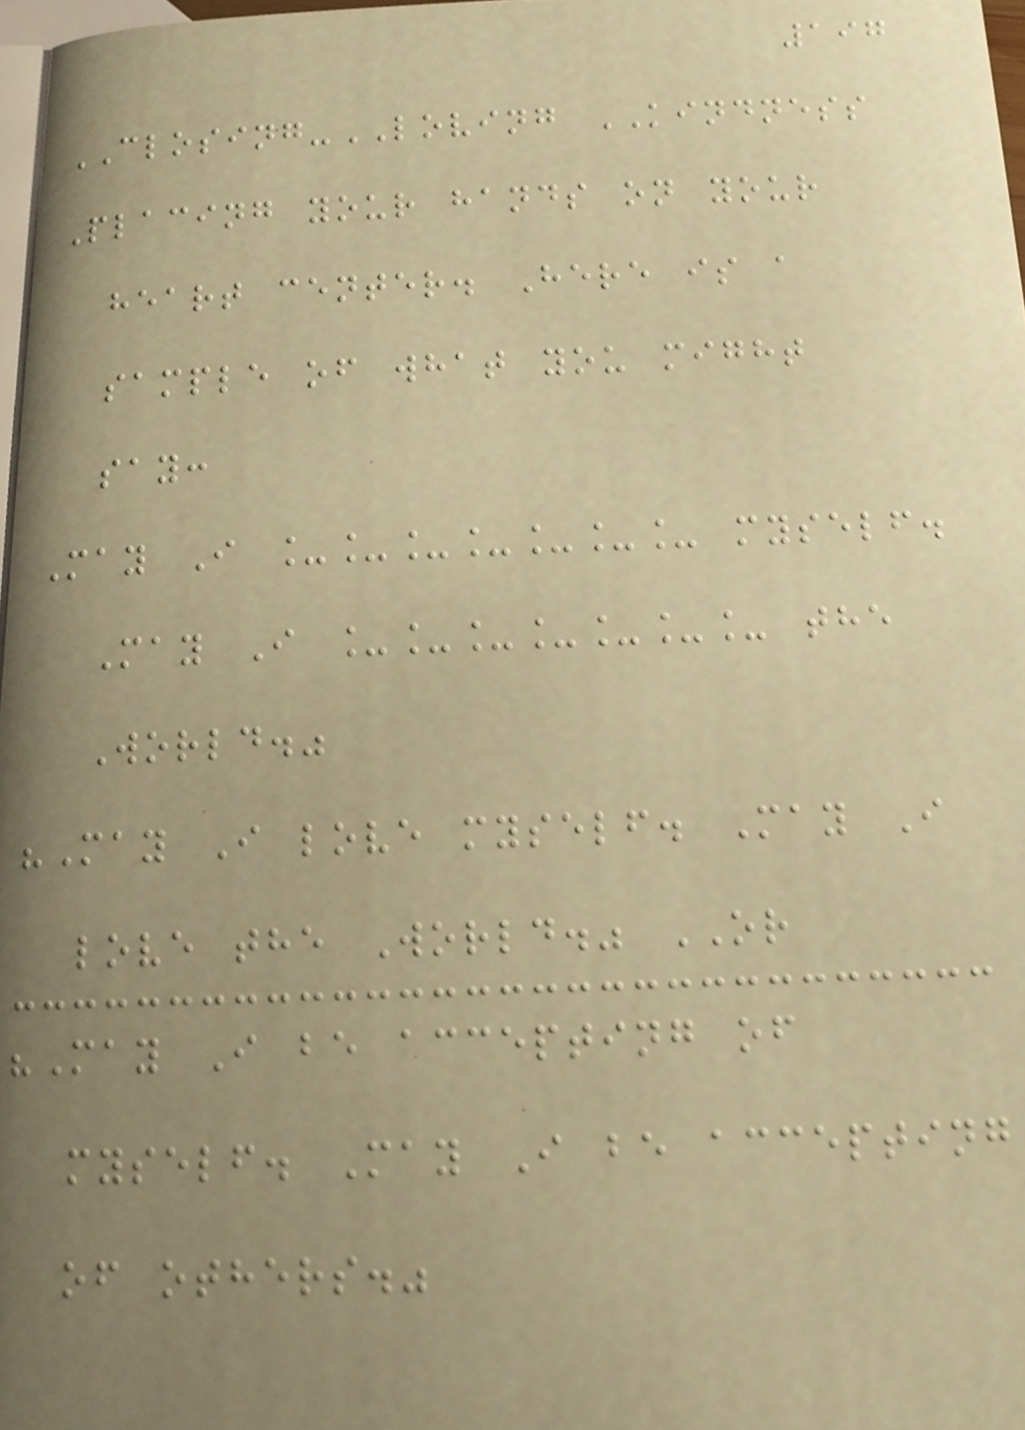197
CLOSING-LOVING KINDNESS
Placing your hands on your
heart center. Here is a
sample of what you might
say:
May I _______ myself.
May I _______ the
World."
"May I love myself. May I
love the World." OR
"May I be accepting of
myself. May I be accepting
of others."
